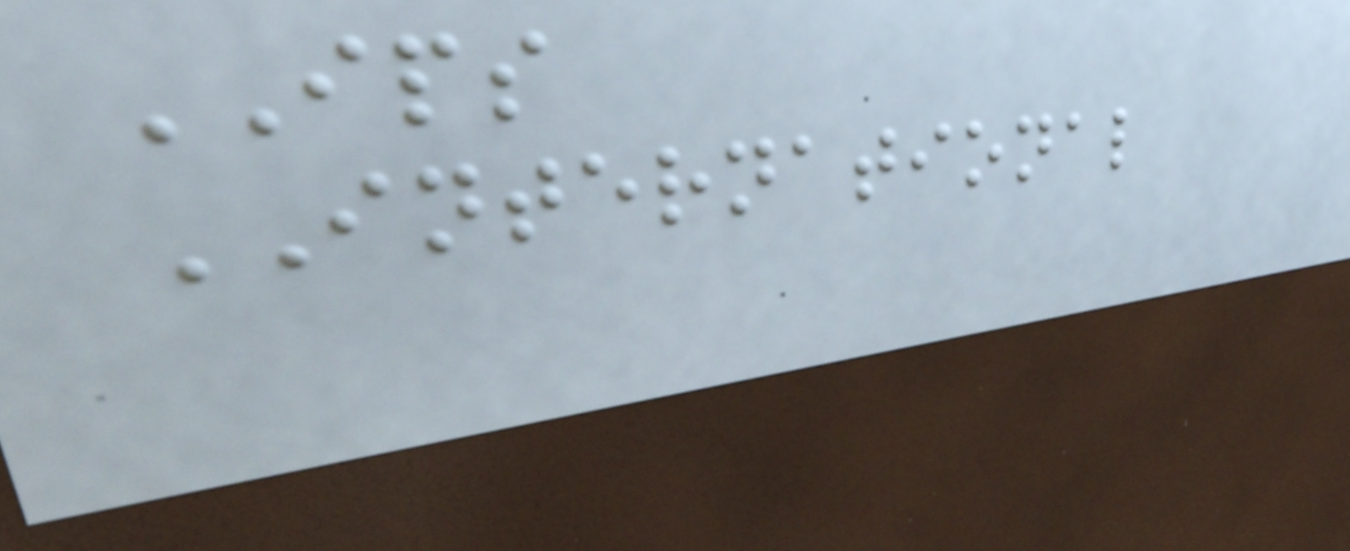IPS
INTERNATIONAL
